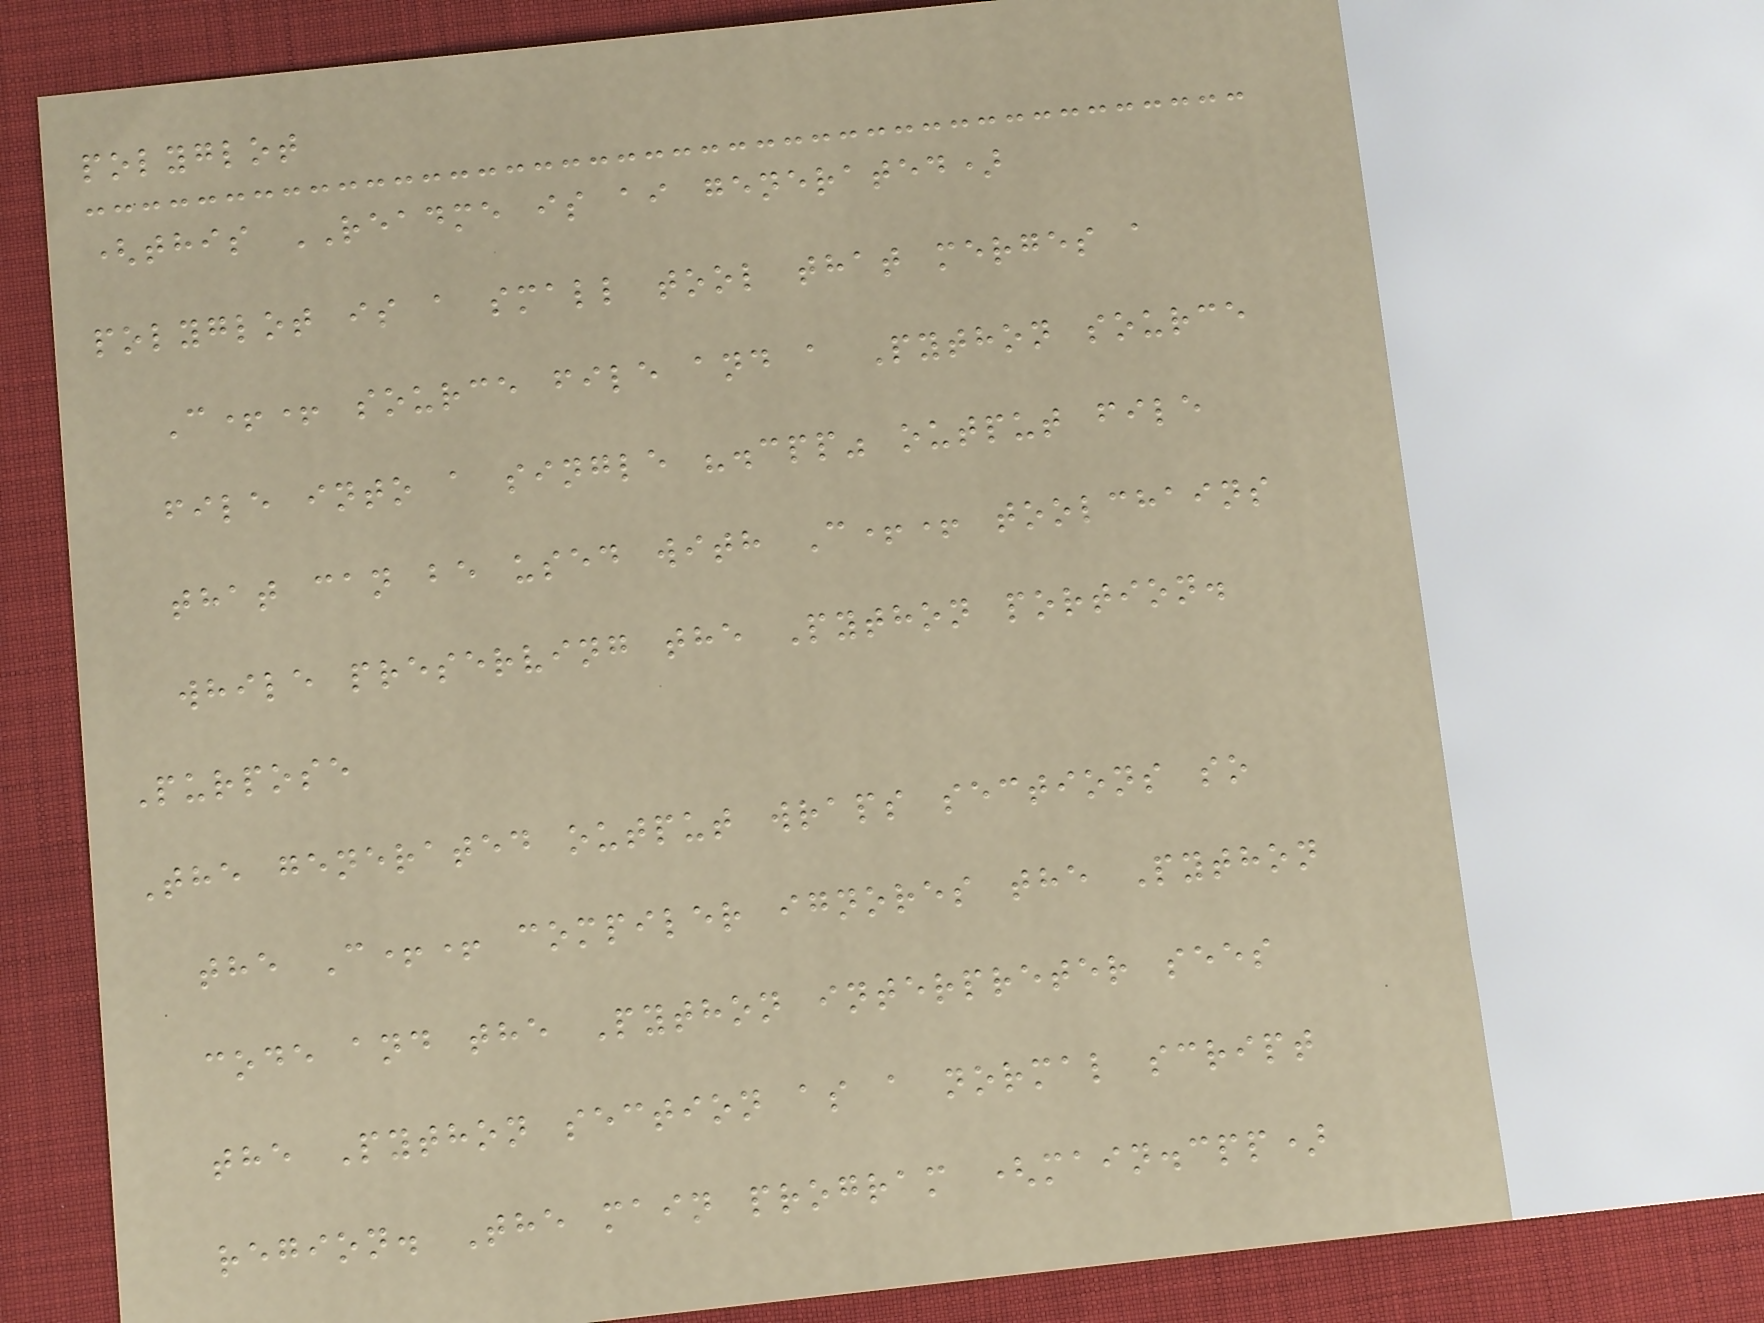polyglot
(this README is ai generated)
polyglot is a small tool that merges a
C++ source file and a Python source
file into a single ".cpp" output file
that can be used with C++ toolchains
while preserving the Python portion.
Purpose
The generated output wraps sections so
the C++ compiler ignores the Python
code and the Python interpreter sees
the Python section as a normal script
region. The main program (main.cpp)
